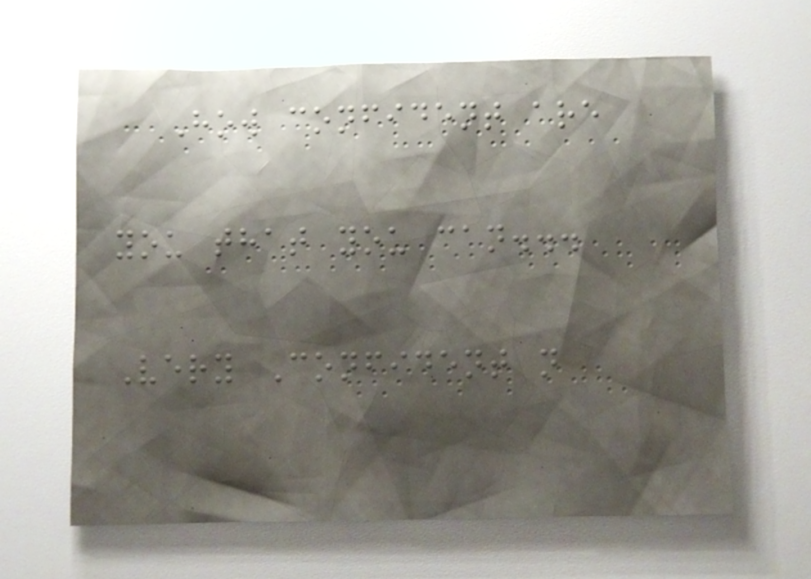How confident are
you that you can...
Very Confident n
